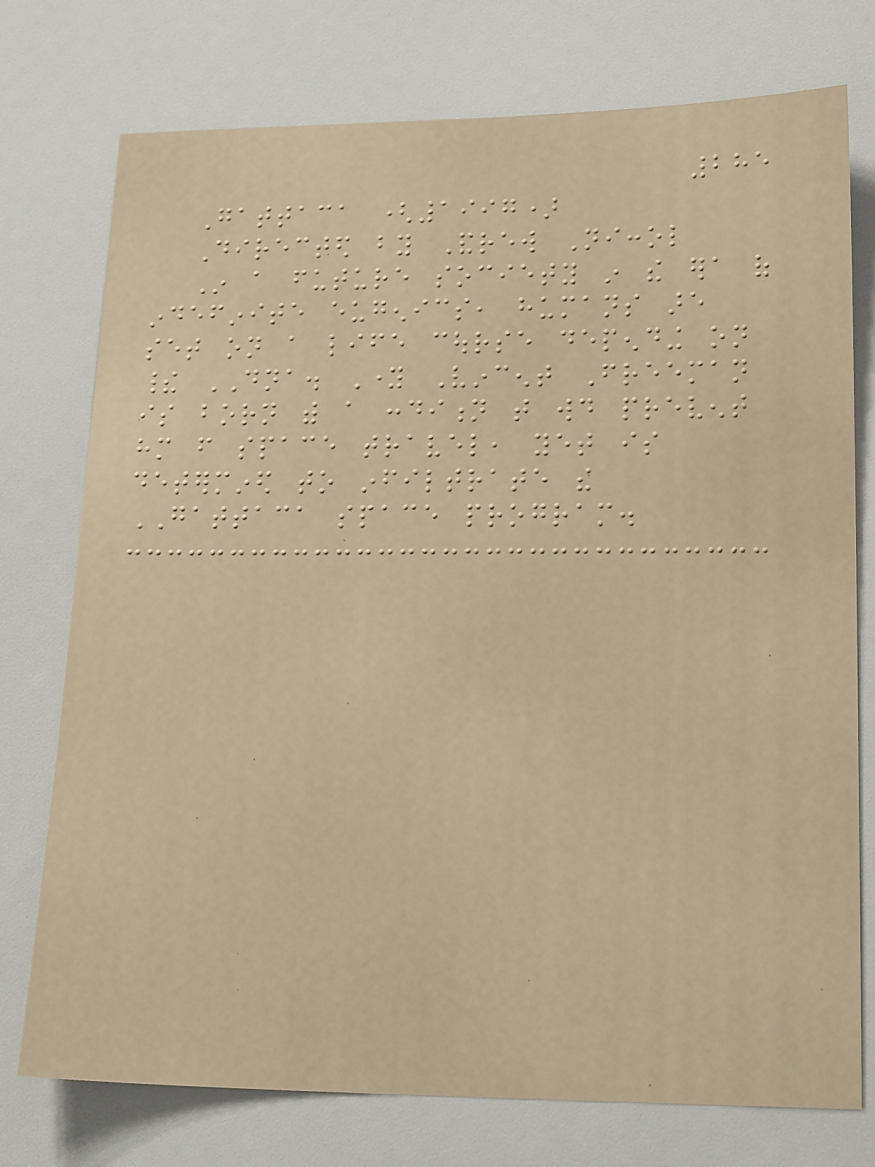285
Gattaca (1997)
Directed by Andrew Niccol
In a future society in the era of
indefinite eugenics, humans are
set on a life course depending on
their DNA. Young Vincent Freeman
is born with a condition that would prevent
him from space travel, yet is
determined to infiltrate the
GATTACA space program.
